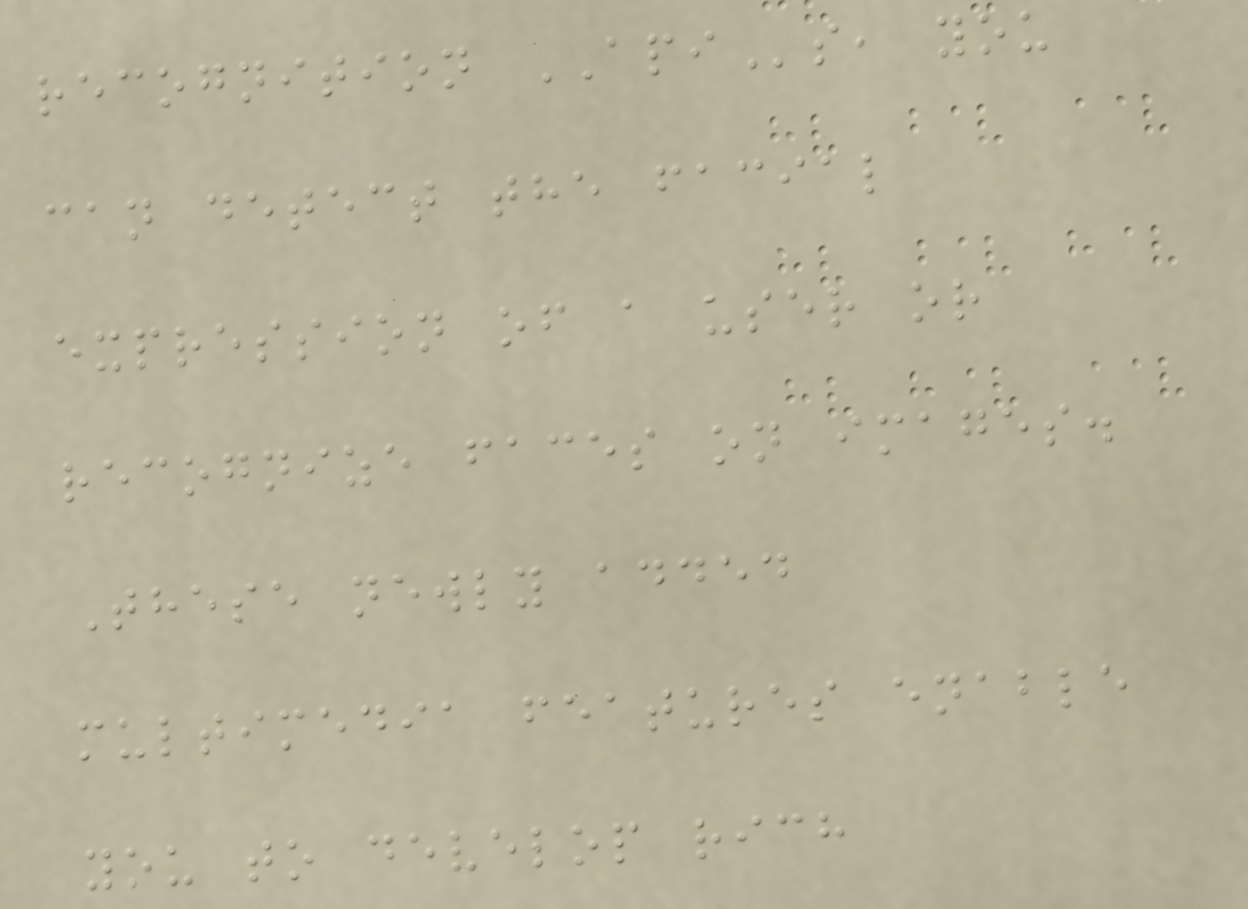recognition APIs, you
can detect the facial
expression of a user or
recognize faces on images.
These newly added
multimedia features enable
you to develop rich
